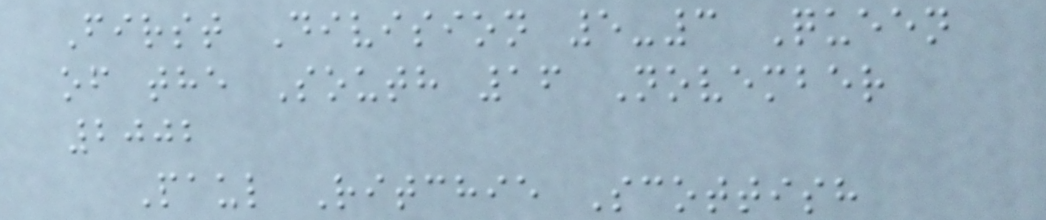First Division 5-3 Queen
of the South 16 November
2002
Paul Ritchie Scottish
